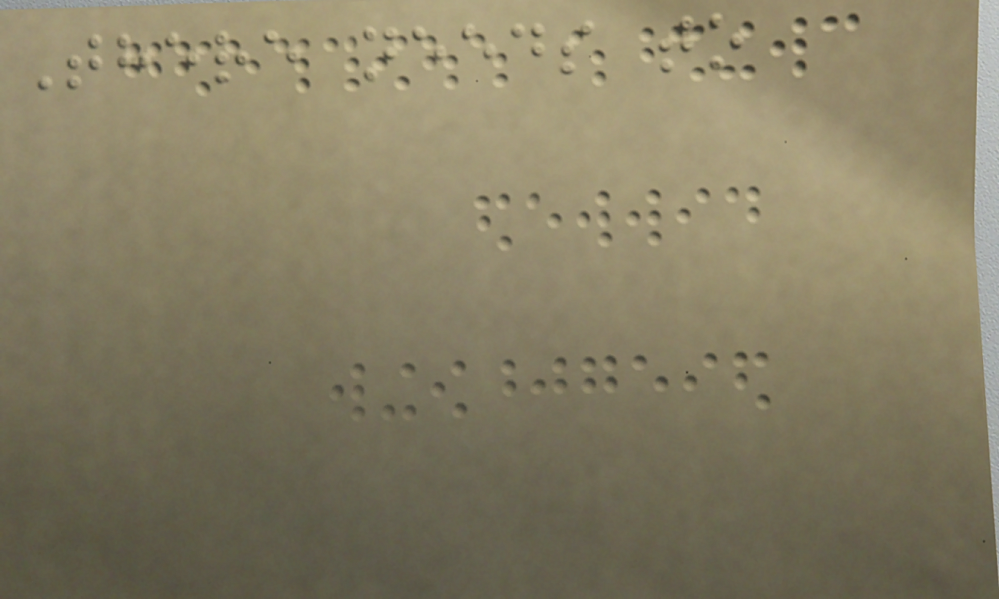There needs to
